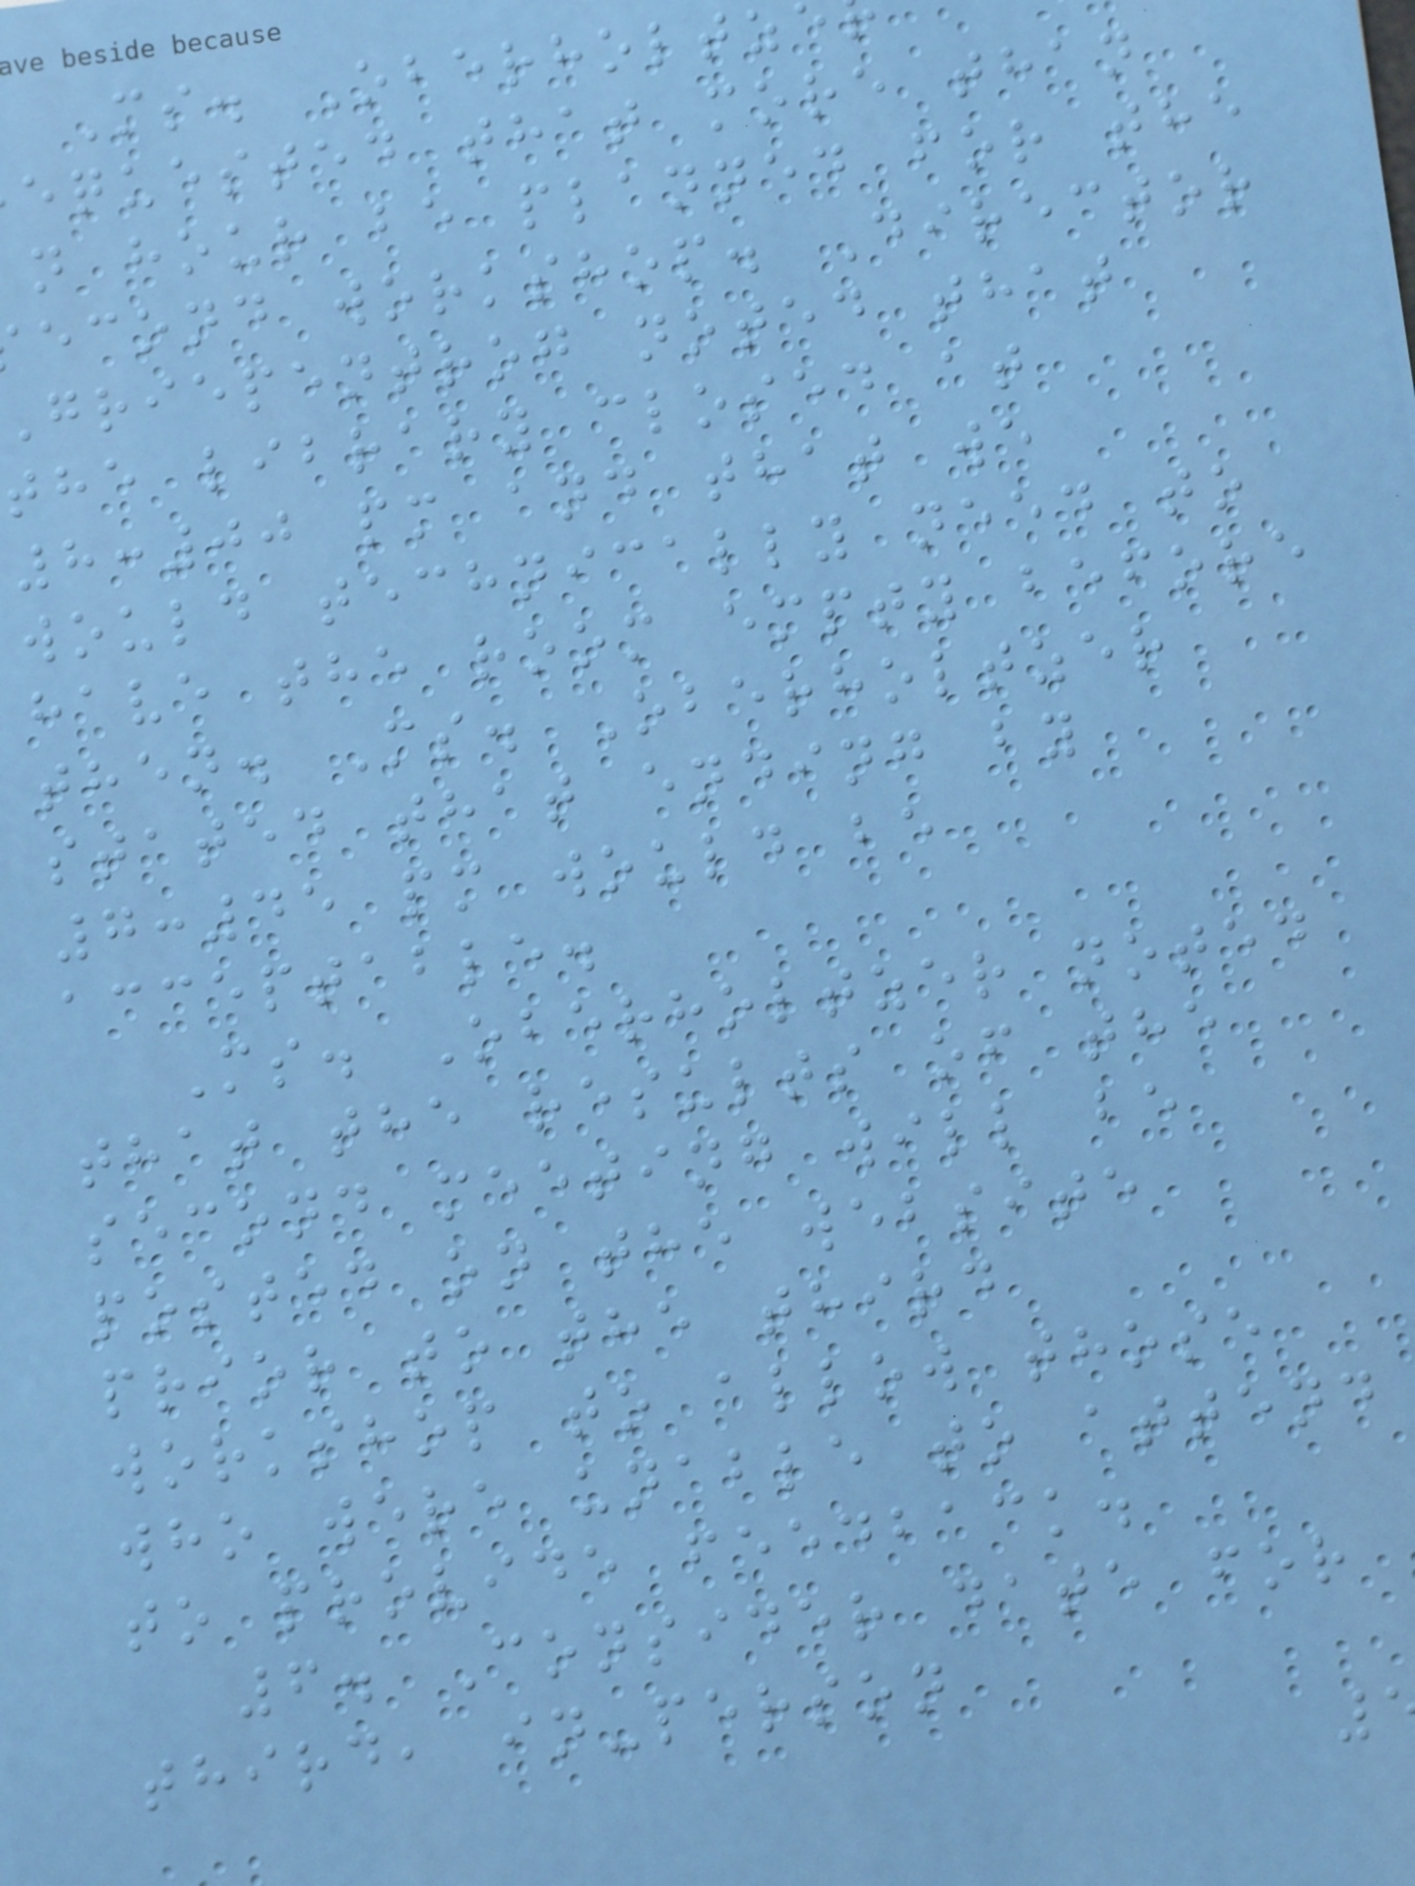Ms. Oberholtz
equested that more than
n hour be planned for the
econd workshop. Director
griepentrog noted that
the library closed at
8:00 pm and that we
would technically need to
have the room empty before
then. Ms. Oberholtzer
stated that ending by
7:45 pm would be
acceptable.
Ms. Oberholtzer noted
that the results of the
second meeting will be
posted on the website
prior to the third
workshop to allow those
who were unable to attend
to provide feedback.
6. Consider date for
third, in-person
